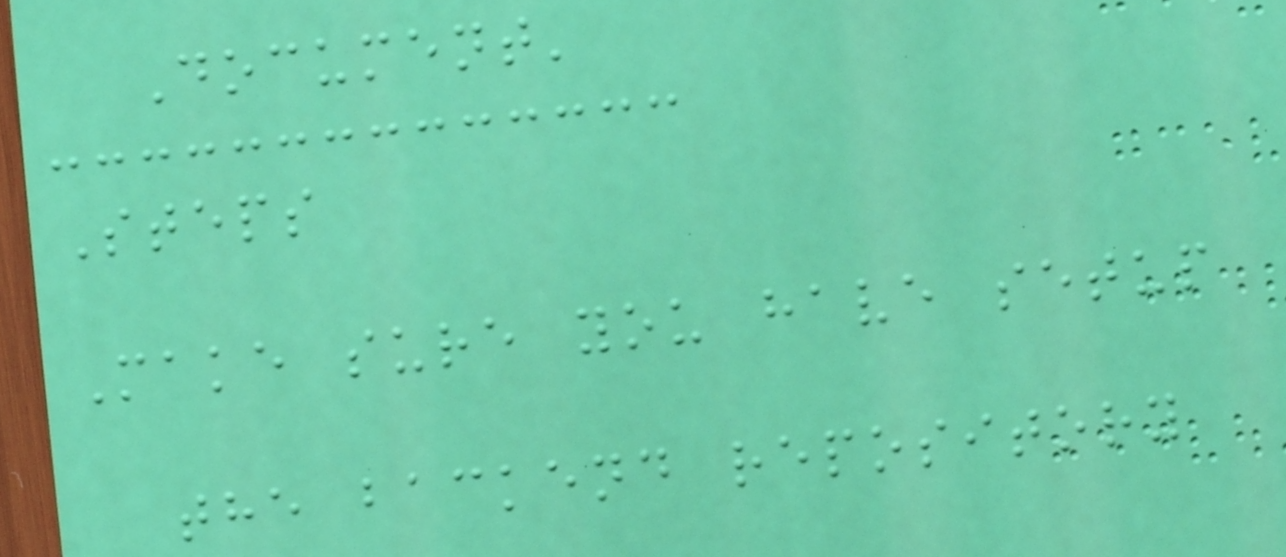Document'
Steps
Make sure you have setup
the backend repository
